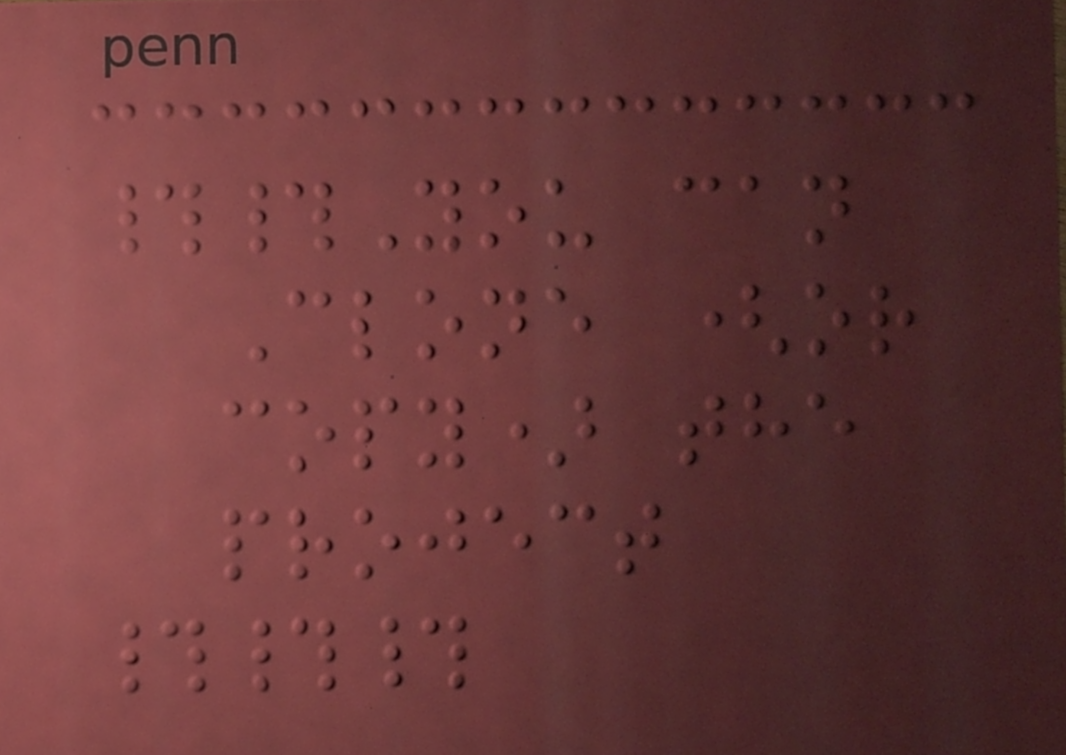##You can
Clone (or
copy) the
project
###
